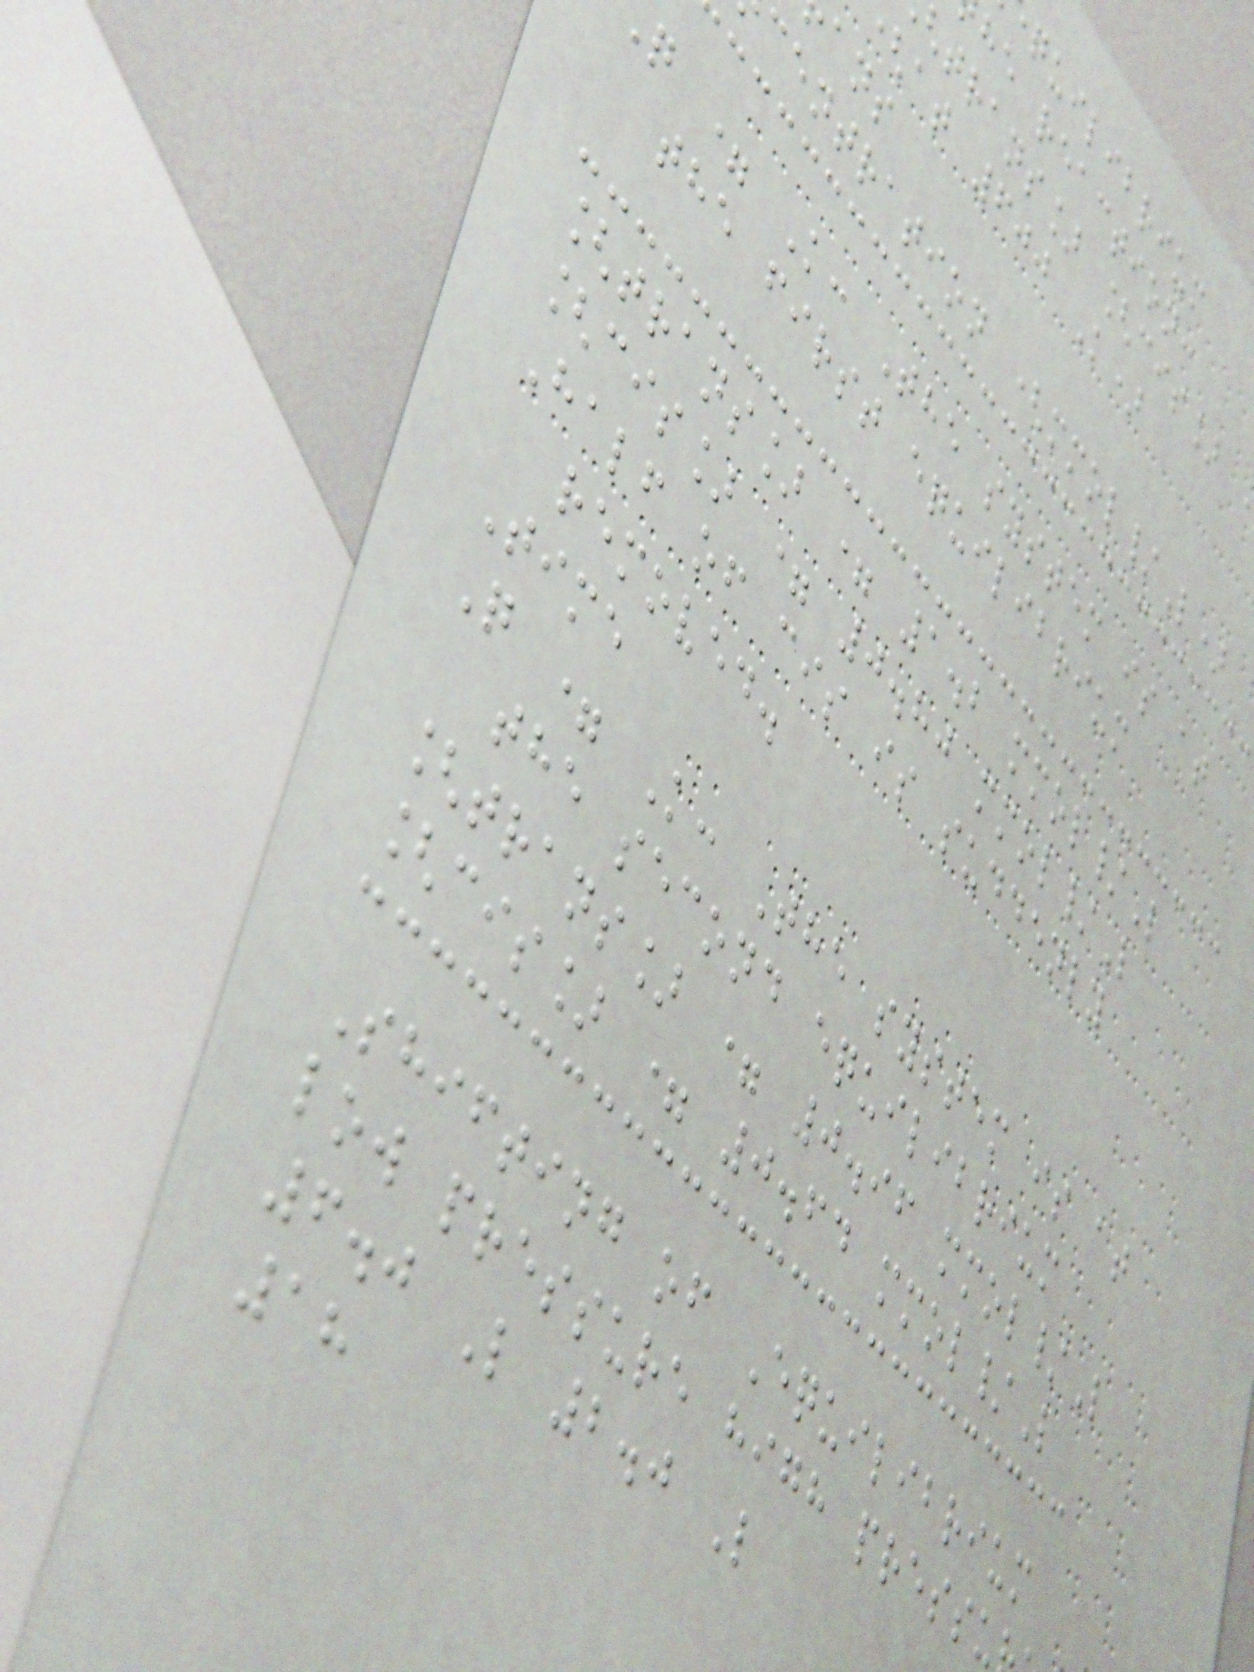quilibrium
he reaction:
trans] [cis]
at 600 K)
centration (mmol/L)
q = K: The system is at
the first equilibrium
[trans] = 1.2 mmol/L
[cis] = 0.80 mmol/L
Half of cis is suddenly
removed.
Time
Q = K: The system is at
the second equilibrium
[trans] = 0.96 mmol/L
[cis] = 0.64 mmol/L
Shifting of Equilibrium
low pressure high pressu
6.0 L 2.0 L
18
